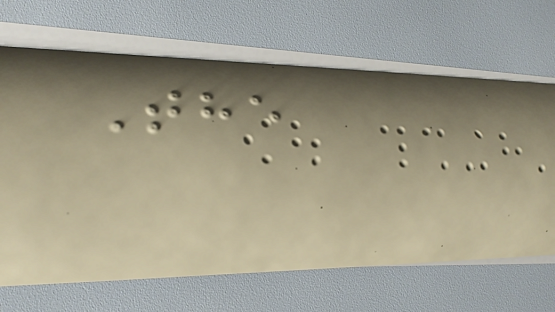The
